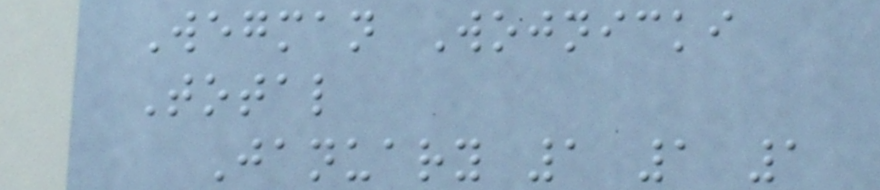Wegman Wojnicki
Total
January 1 1 1
